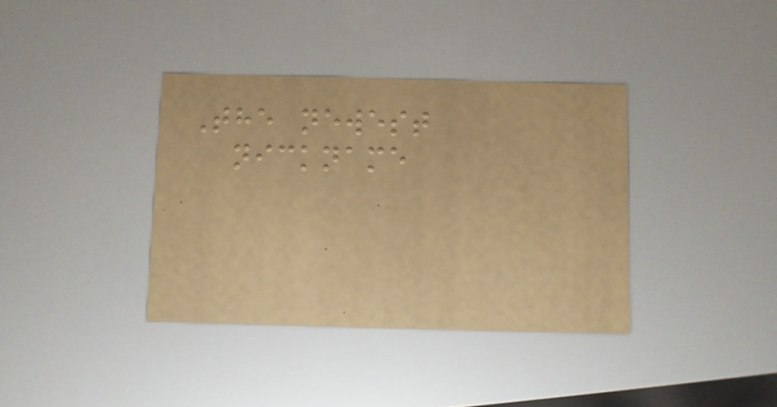The newest
nickname
